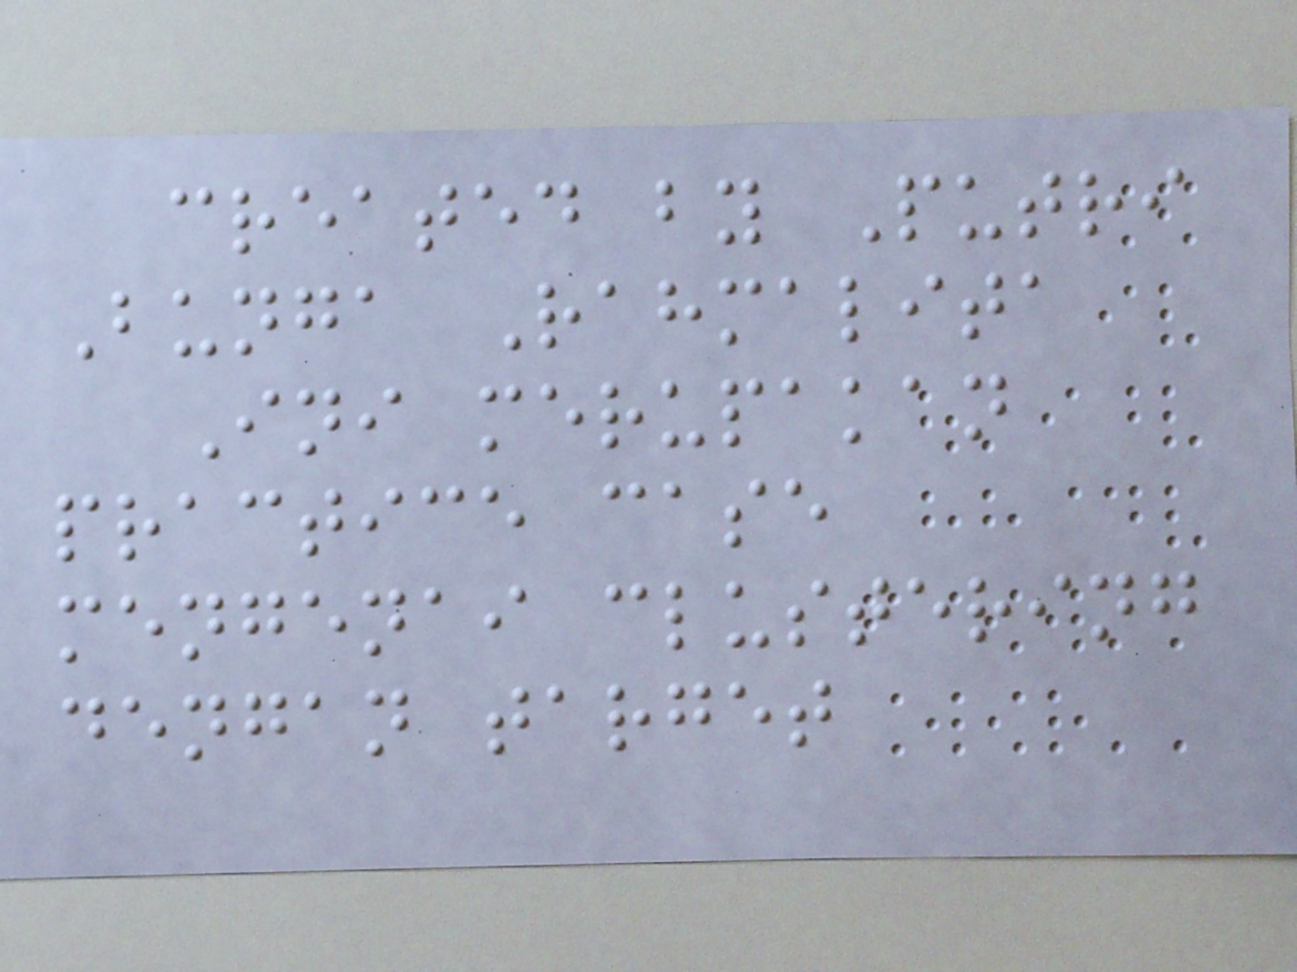created by Putri
Bunga Rahmalita
Ini merupakan
practice case
mengenai clustering
dengan target
